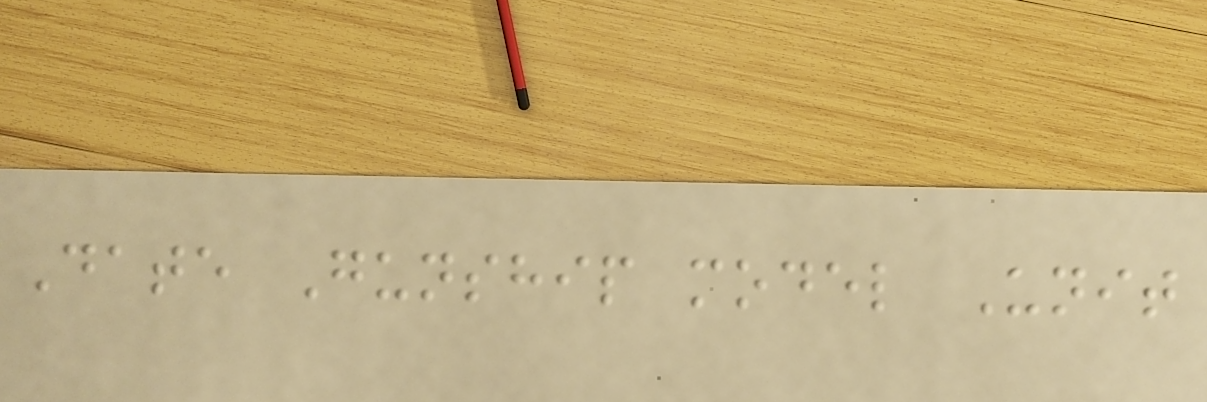Date Gunship model Unit
